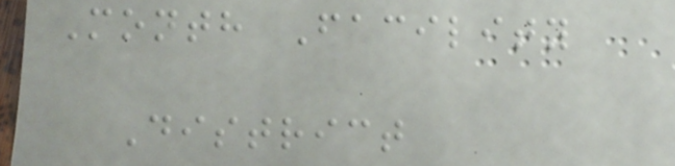Month Facility
District
